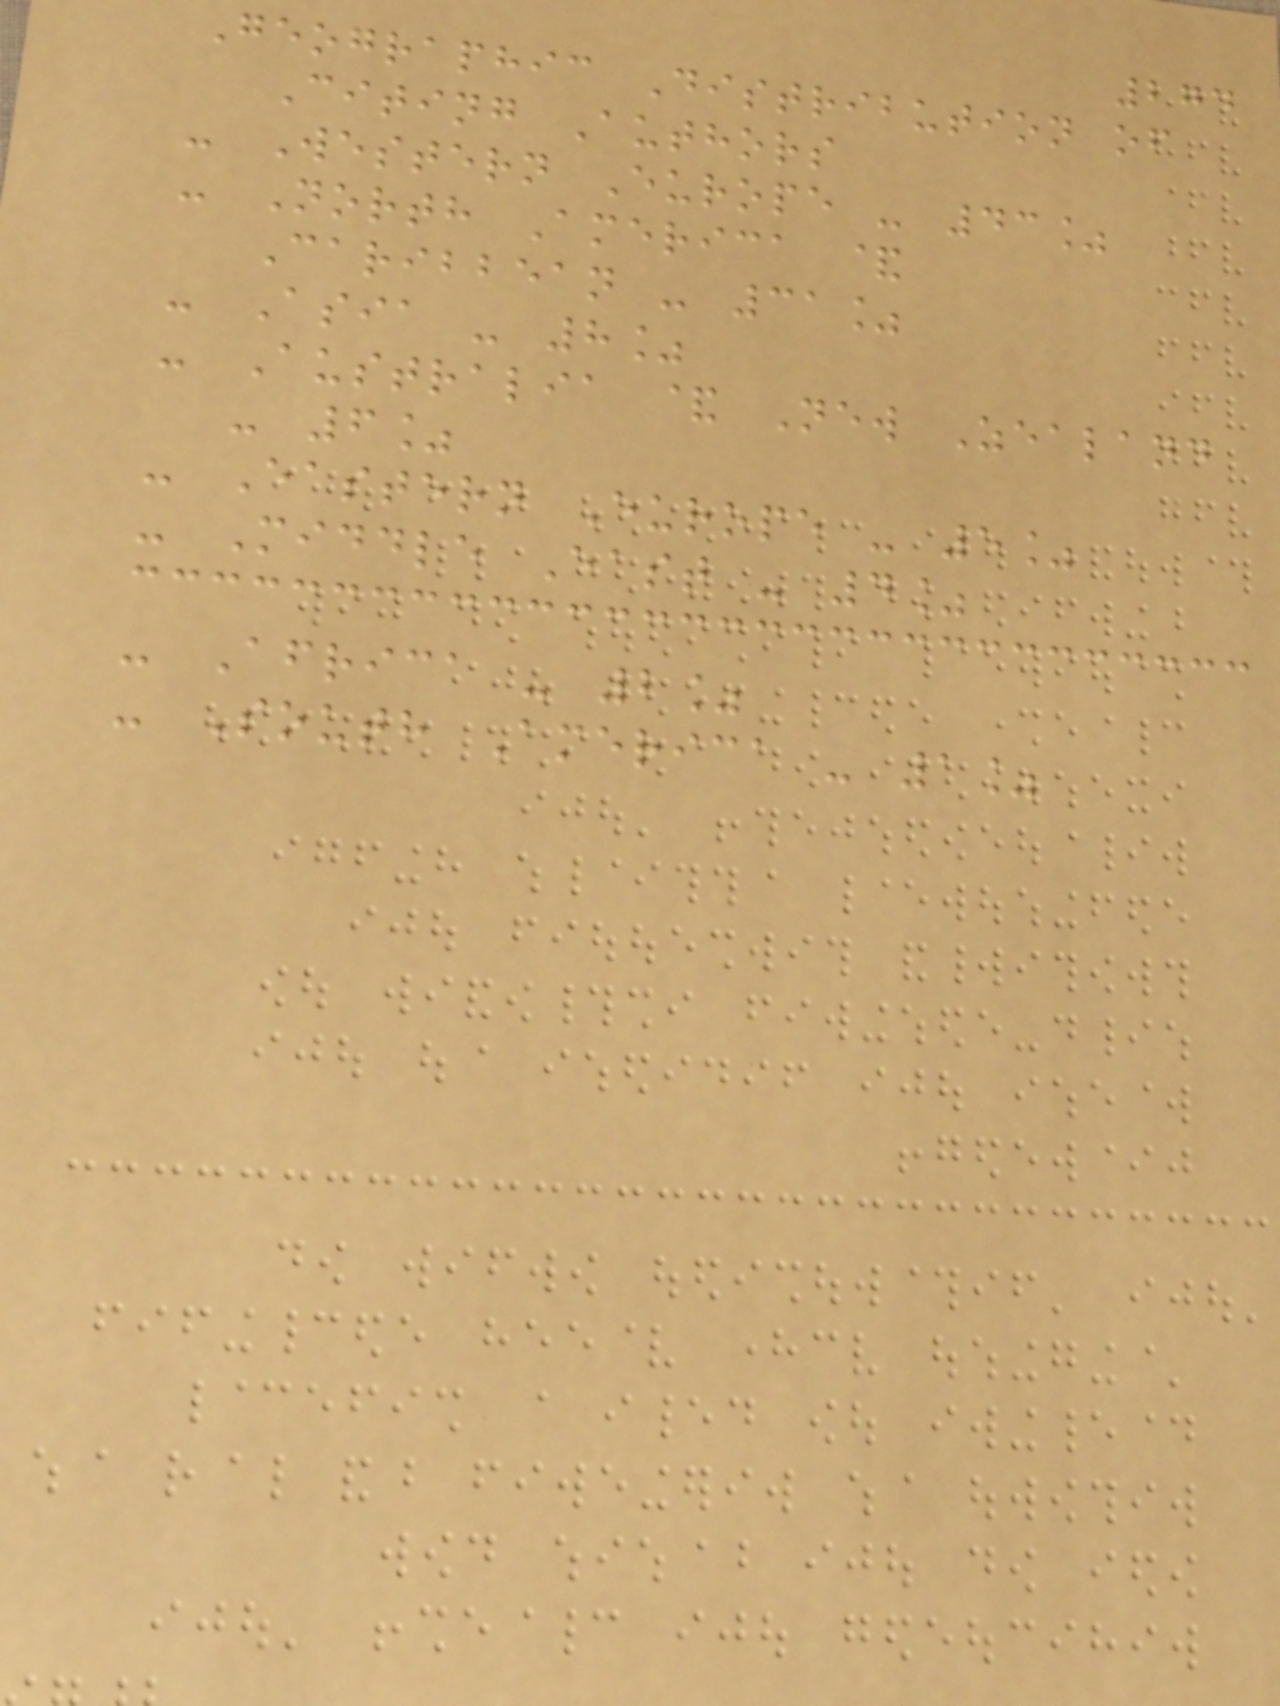274
Geographic Distribution of
Citing Authors
- Western Europe - 43%
- North America &
Caribbean - 31%
- Asia - 8%
- Australia & New Zealand
- 6%
- Eastern Europe - 5%
- Middle East - 4%
- Africa - 2%
- South America - 1%
